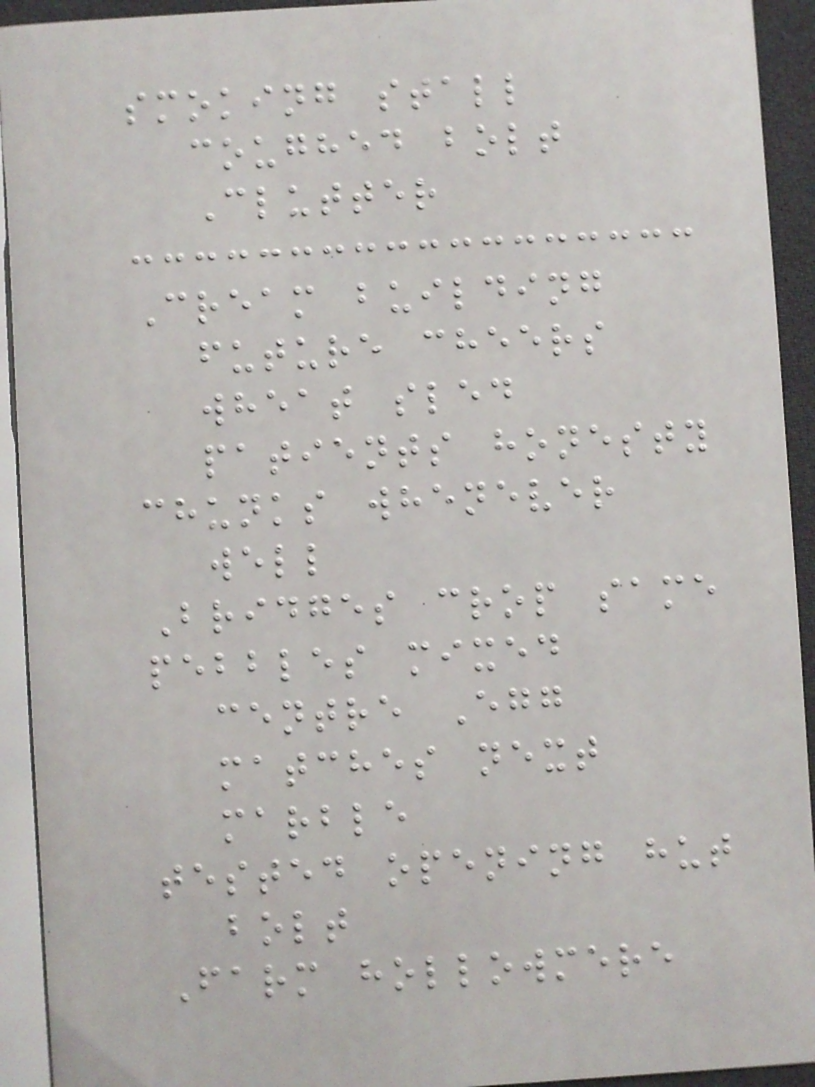smoking stall
coughed bolt
Clutter
Cream building
future cheers
wheat sled
patients honesty
chunks whenever
well
Bridges crop same
pebbles mixed
centre Egg
matches next
marble
tested opening hut
bolt
Farm hollowmere
